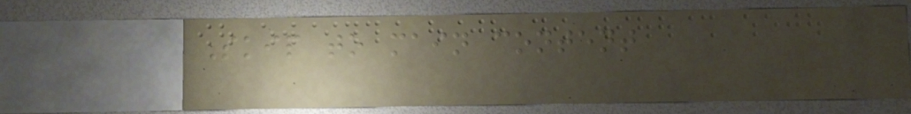Skip to main content
